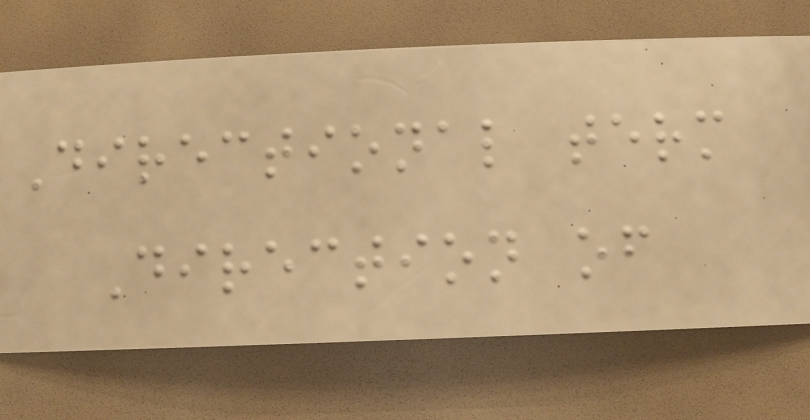Directional term
Direction of
